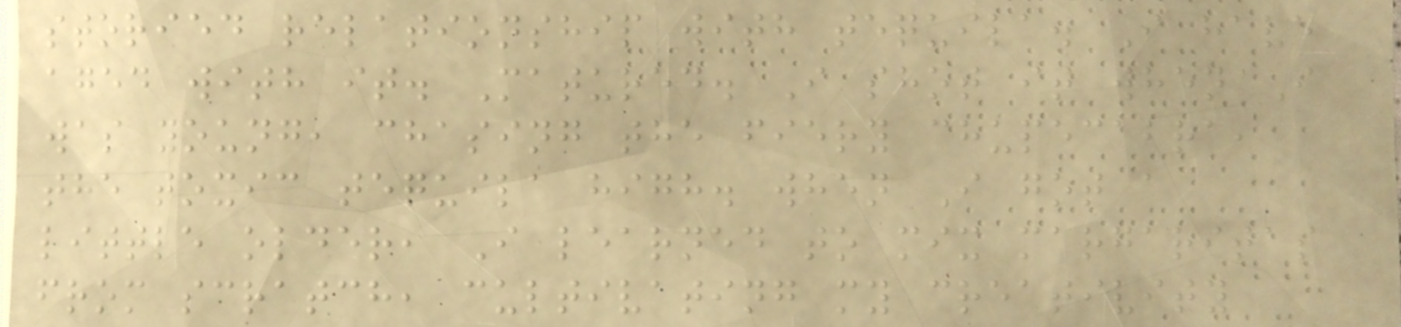storied relationship with tequila. I have
aged with it. Matured. I shot it when I
was young, chasing the fiery chupecabra,
the toxic tequila high. when I got a
little older, I learned to mix margaritas
from scratch, cultivating my creativity
